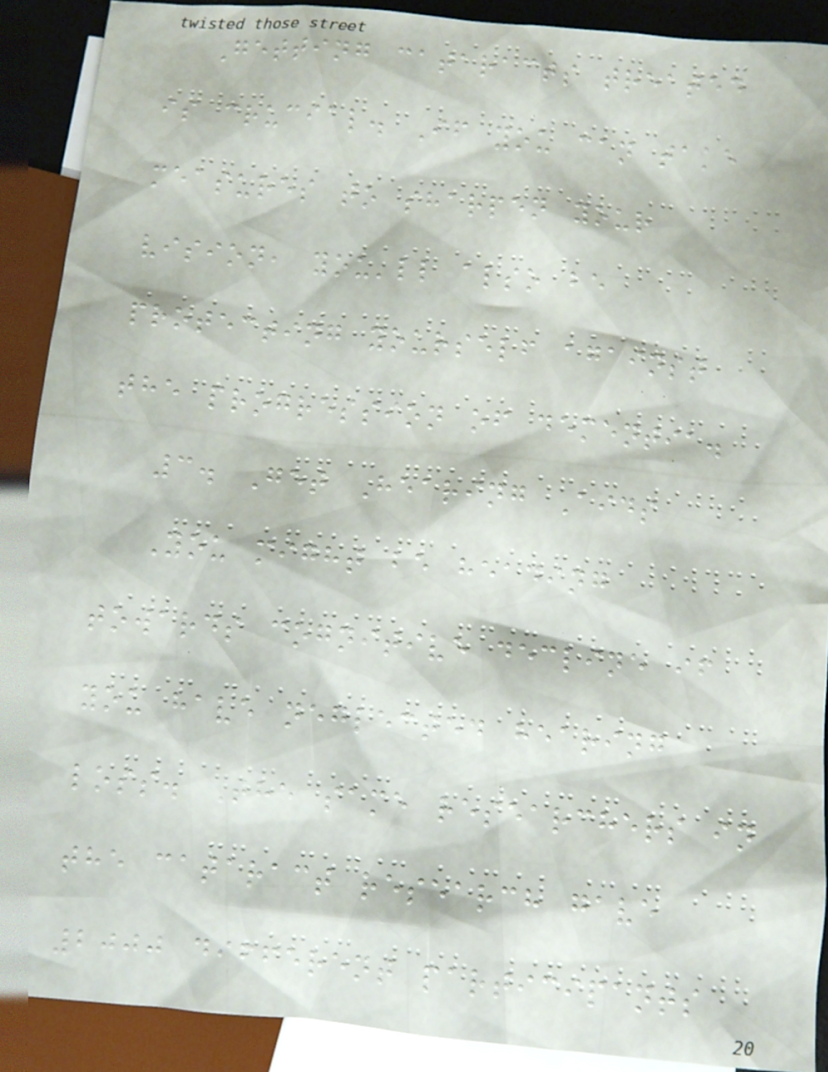Getting cataracts treated
is crucial. If you can take
measures to sharpen your
vision, you'll also be
protecting yourself against
the progression of dementia.
3. Get Hearing Aids
You might be heading
towards cognitive decline if
you have neglected hearing
loss. The same researchers in
the cataract research gave
2000 different participants
